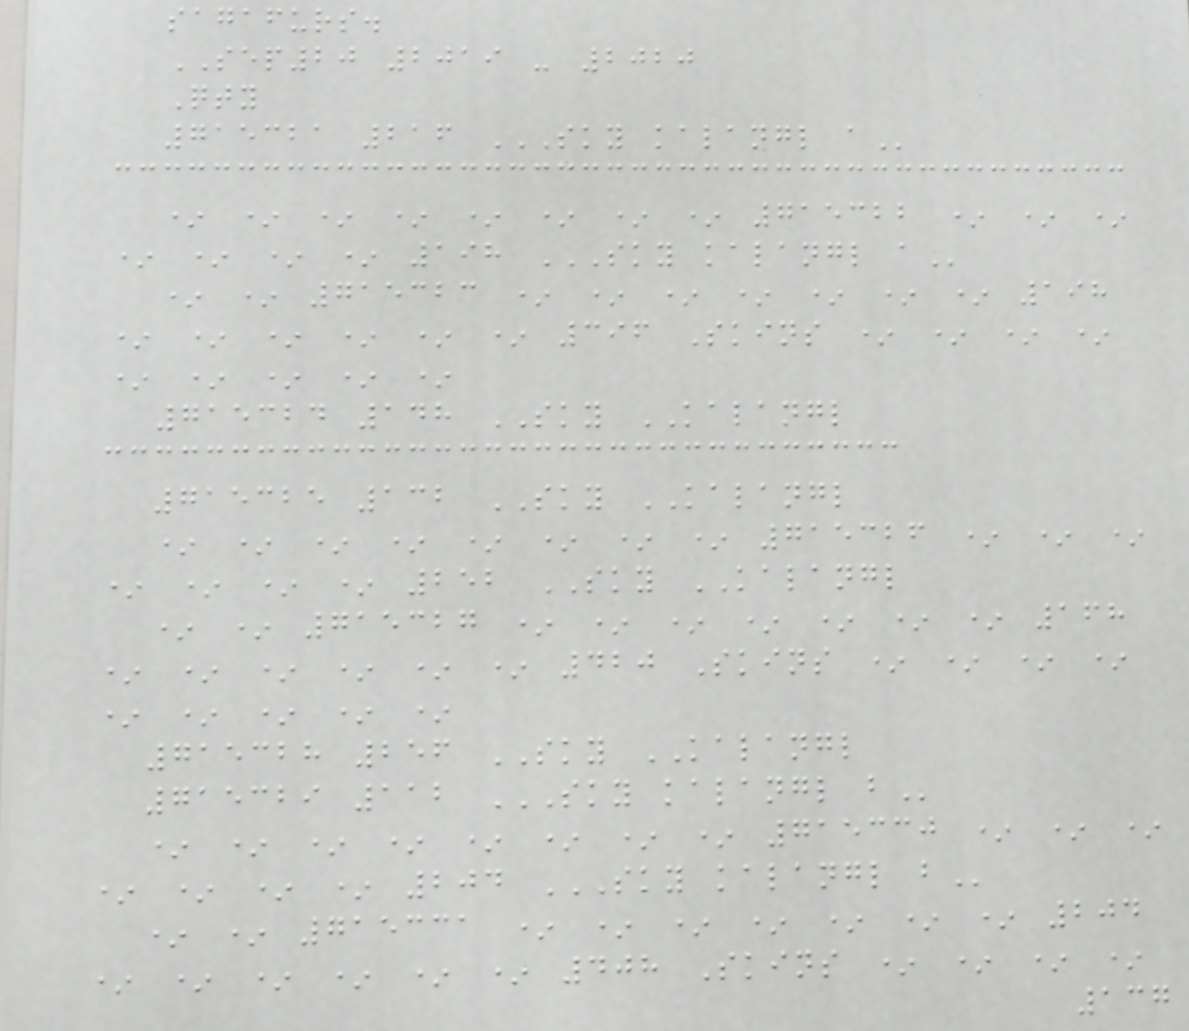sagafurs.
SEP20 2019 - 2020
Qty
715321 216 SKY KALANGL A
* * * * * * * * 715322 * * *
* * * * 198 SKY KALANGL A
* * 715323 * * * * * * * 198
* * * * * * 396 Skins * * * *
* * * * *
715324 148 SKY KALANGL
715325 132 SKY KALANGL
* * * * * * * * 715326 * * *
* * * * 252 SKY KALANGL
* * 715327 * * * * * * * 168
* * * * * * 420 Skins * * * *
* * * * *
715328 256 SKY KALANGL
715329 112 SKY KALANGL B
* * * * * * * * 715330 * * *
* * * * 204 SKY KALANGL B
* * 715331 * * * * * * * 204
* * * * * * 408 Skins * * * *
137
